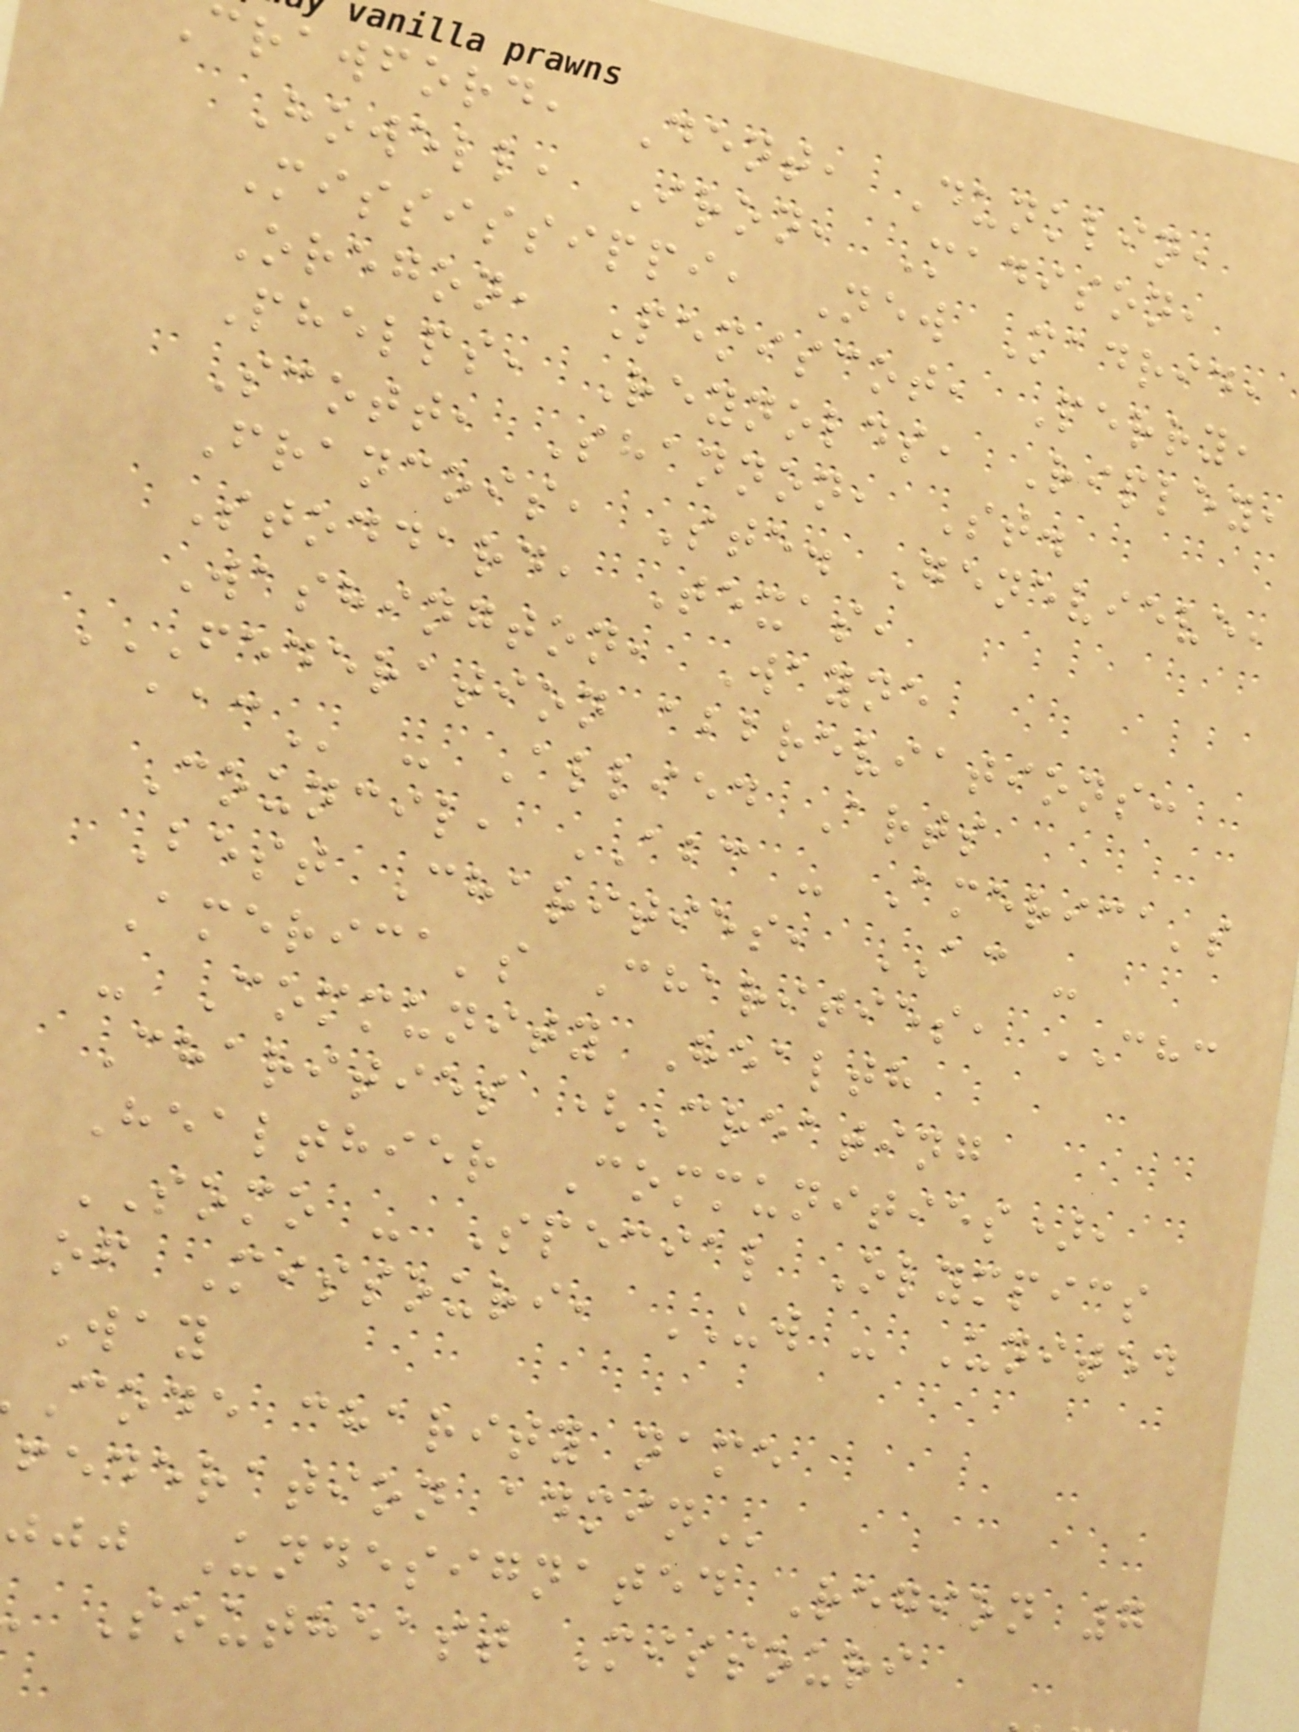crawford, Dent, Dunklin,
Howell, Iron, Madison,
Mississippi, New Madrid,
Oregon, Pemiscot, Perry,
Phelps, Reynolds, Ripley,
Scott, Shannon, St.
Francois, Ste. Genevieve,
Stoddard, Texas,
Washington, Wayne
FEDERATION ABBREVIATIONS:
- Allied Arts
Council, ABC - America's
Best Charities, AC -
America's Charities, CHC
- Community Health
Charities (Creating
Healthier Communities),
SOMO - Special Olympics
of Missouri, UW - United
Way
code charity name
federation
jjj Undesignated Region 7
Southeast Missouri
